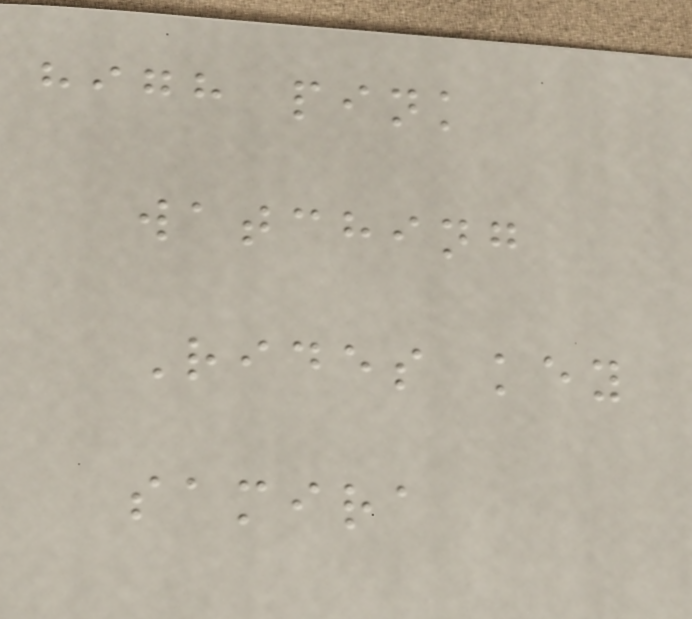high pink
watching
Rides key
samira
